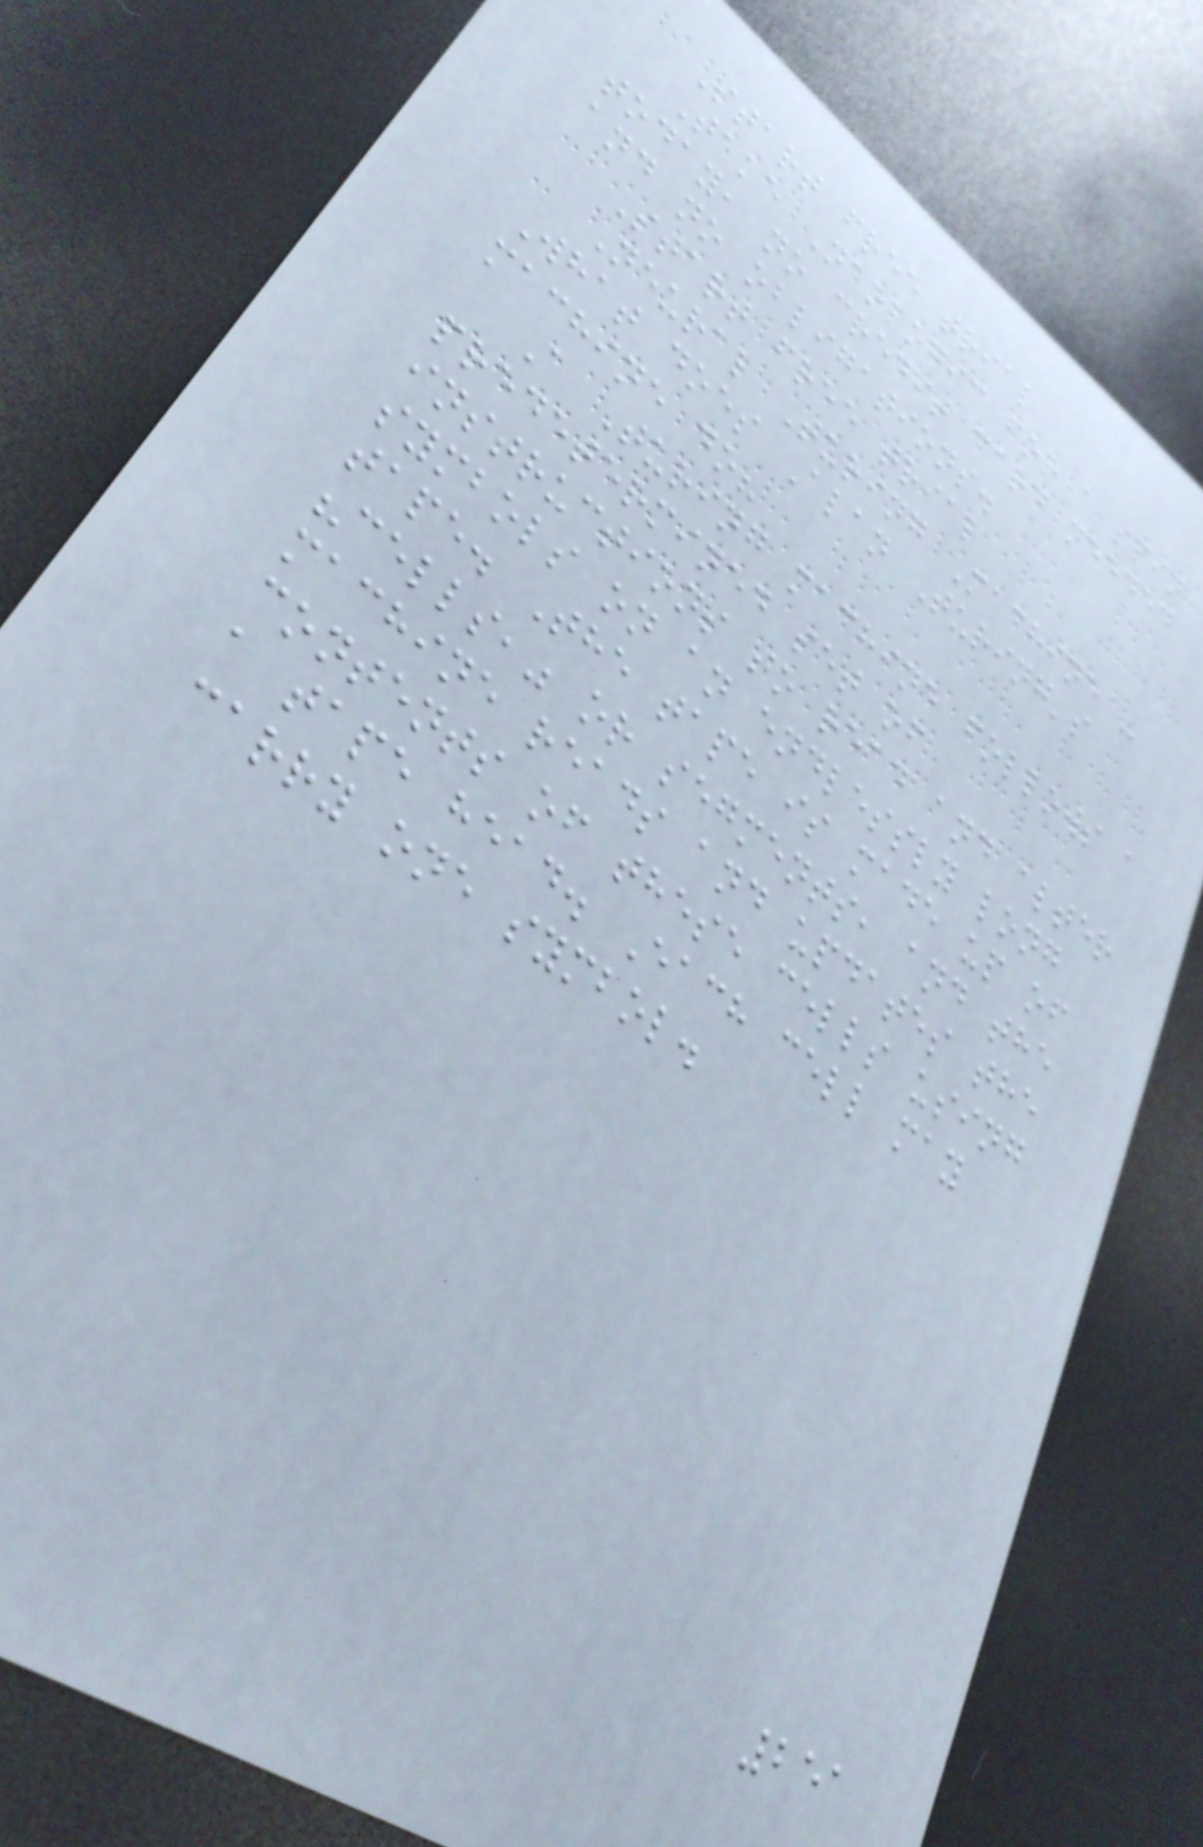Start free trial
Take Naologic for a spin
today, no credit card needed
and no obligations.
Start free trial
Neural Turing Machine -
What does Alan Turing's
machine do?
A Turing machine follows a
predetermined set of
instructions to read and alter
symbols on an endlessly long
tape. The tape is made up of
"cells," or segments, and the
machine reads and updates the
contents of these cells using
a tape head. Each cell may
carry one symbol.
251
